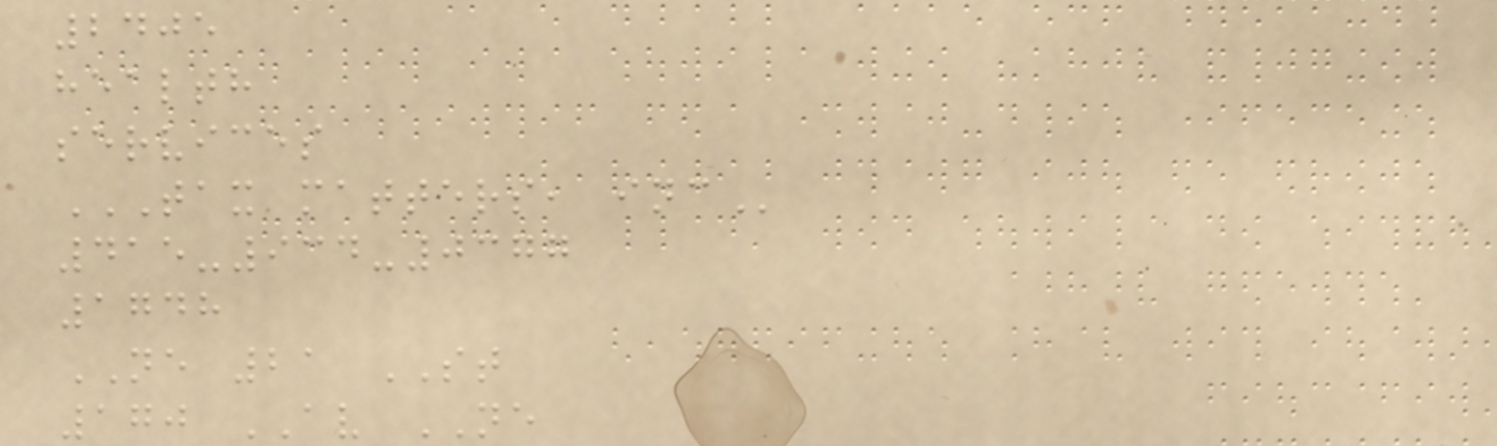2405
health
services
TAX MATTERS, INC
415-934-0377
1748
NE 21 ST
170 AV NE
